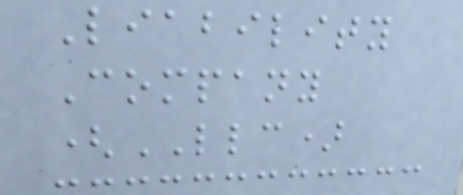Liability
Company
(LLC)
